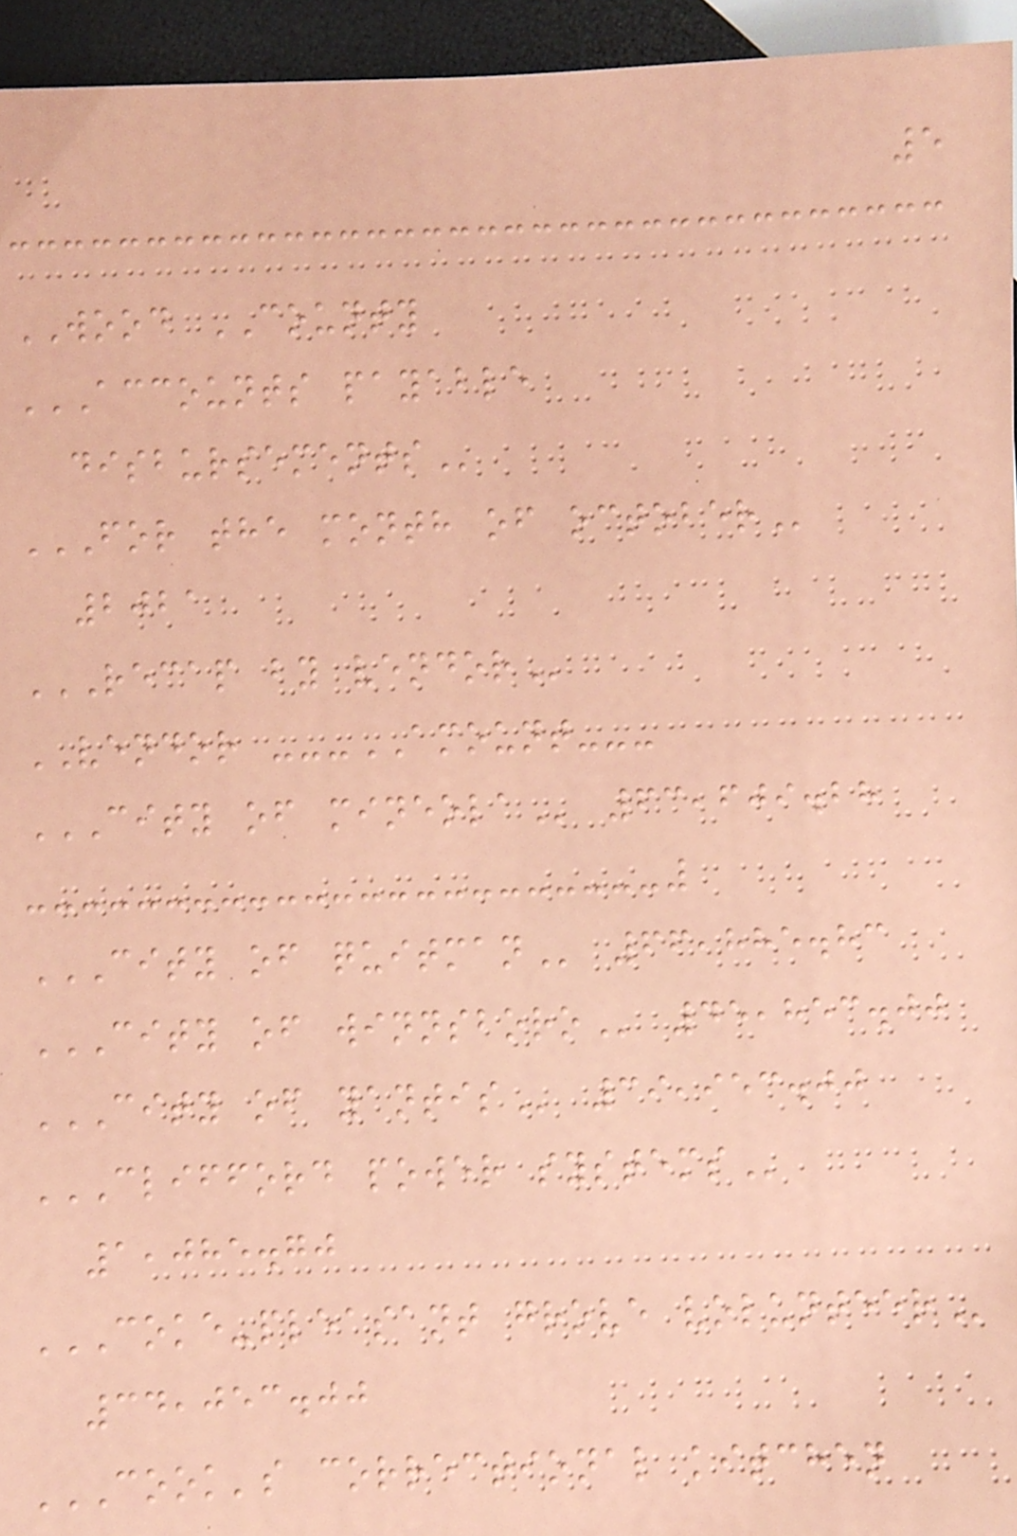5
WOOD COUNTY
ACCOUNTS PAYABLE
DISBURSEMENTS
FOR THE MONTH OF OCTOBER
2021
RECAP BY VENDOR
VENDOR ---AMOUNT---
CITY OF MINEOLA 63,609.28
CITY OF QUITMAN 66,885.83
CITY OF WINNSBORO 45,853.00
CITY OF YANTIS 39,953.00
CLIFFORD POWER SYSTEMS
1,085.70
COKE-PLEASANT GROVE VOLUNTEER
34,053.00
COOK'S CORRECTIONAL KITCHEN
